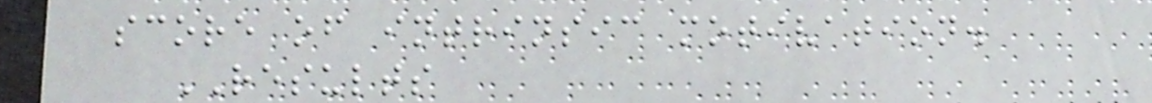score of intrinsic motivation.
RESULTS
